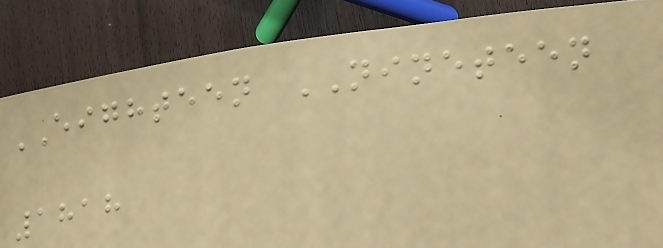EIGHTEEN NINETEEN
1818
